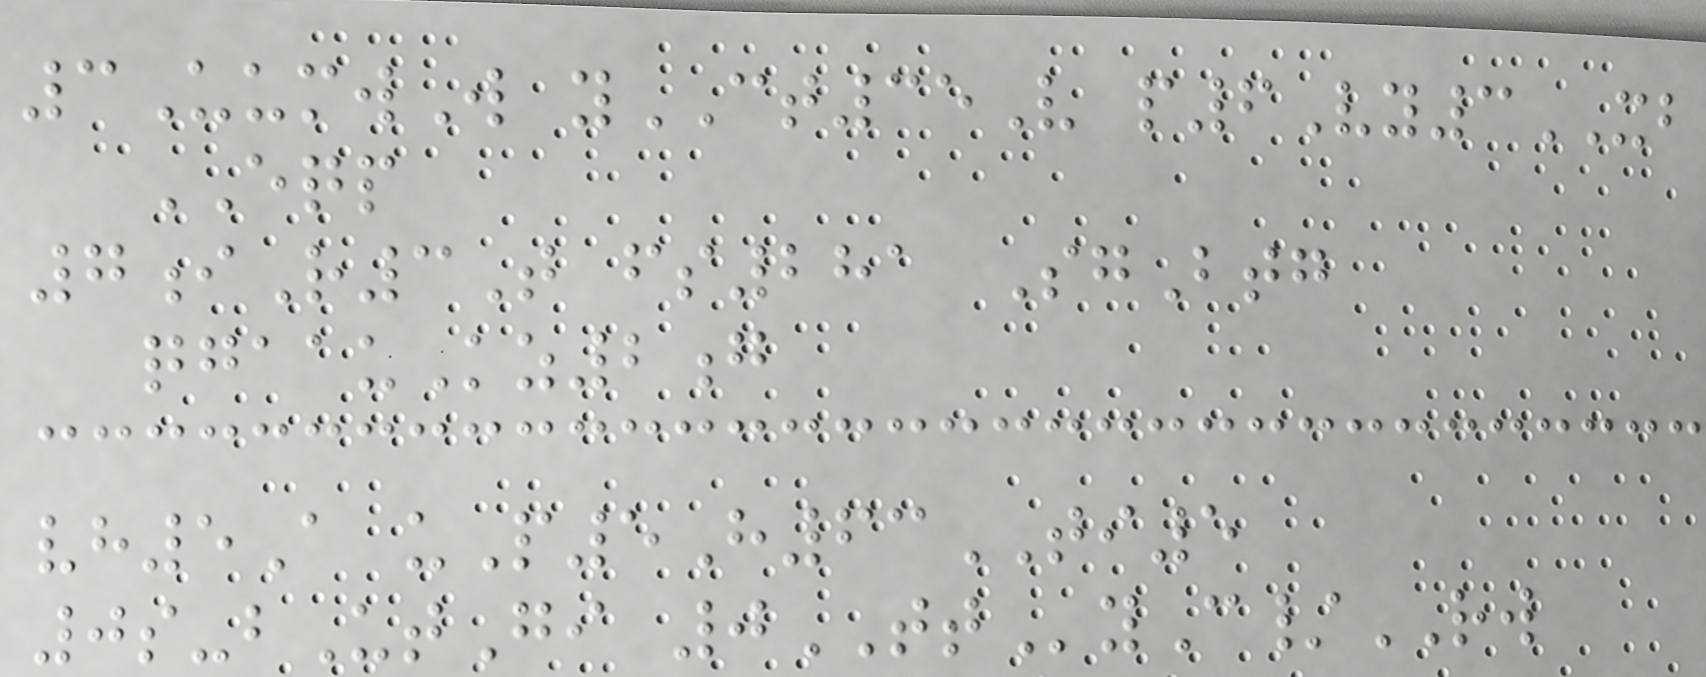3UumwW yCT35V p6Vy3XB
EQP
7iR3T fs281 SgBtg
qgaauKz2g
vh5A uP5H63TI5
0s-bUtGi 0TTyC/RW
